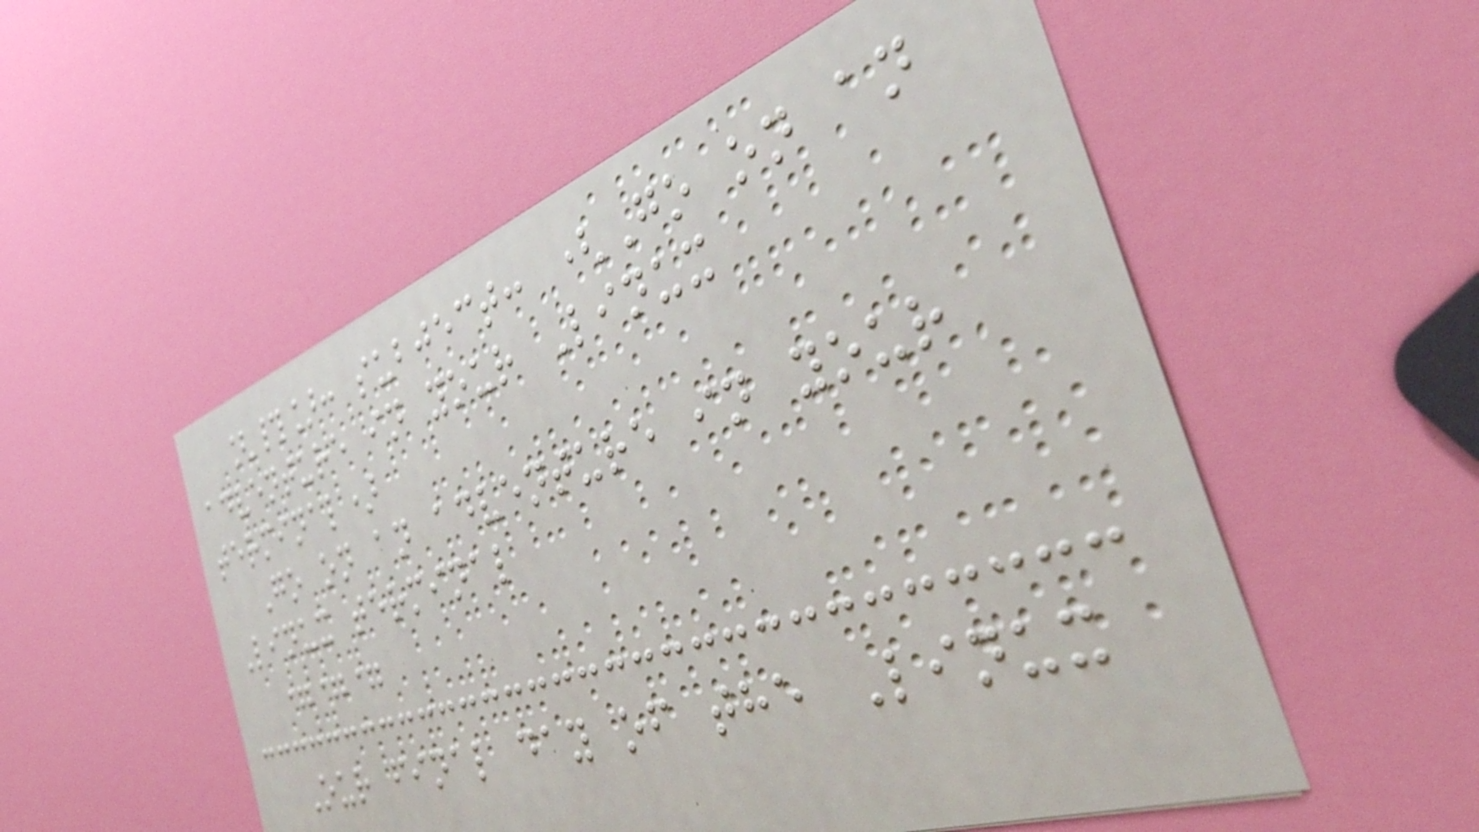[#]: subject: (Go on an
adventure in your Linux
terminal)
Go on an adventure in your
Linux terminal
===
Our final day of the Linux
